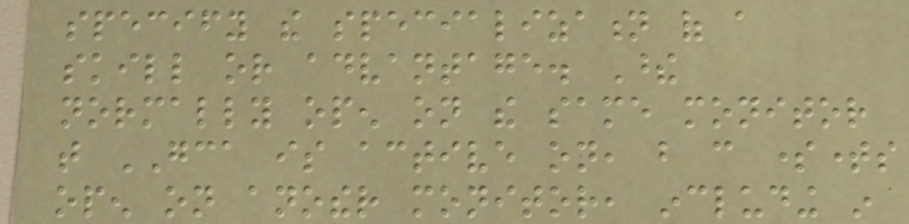specify the specialization of a
skill or advantage. These
normally open on the same monitor
that GCA is active on, but can sometimes
open on another monitor, including in
